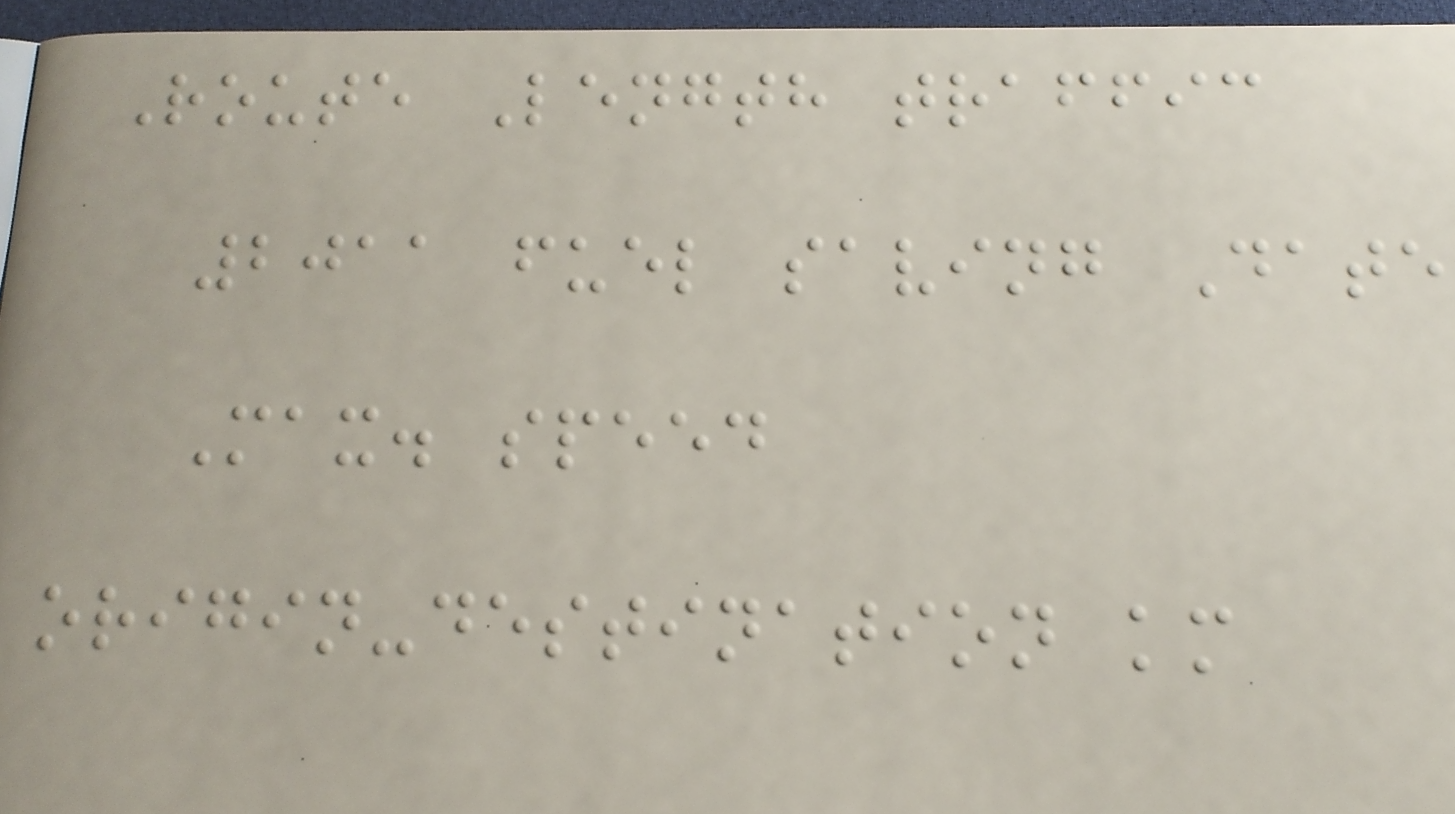Route Length traffic
2011 fuel saving Date
Max. speed
origin-destination km
